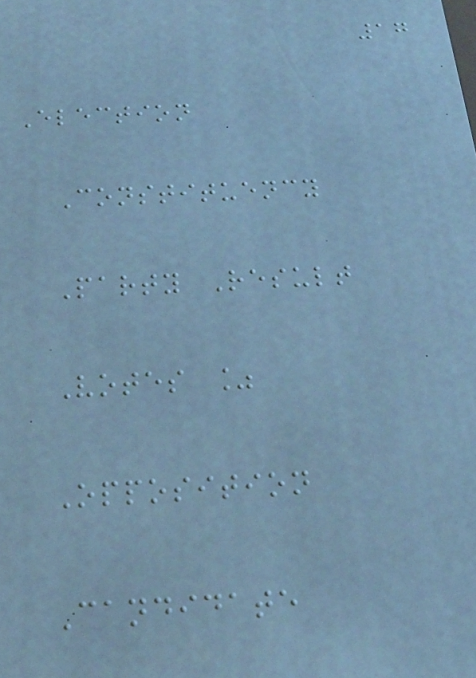17
Election
Constituency
Party Result
Votes %
Opposition
Candidate
